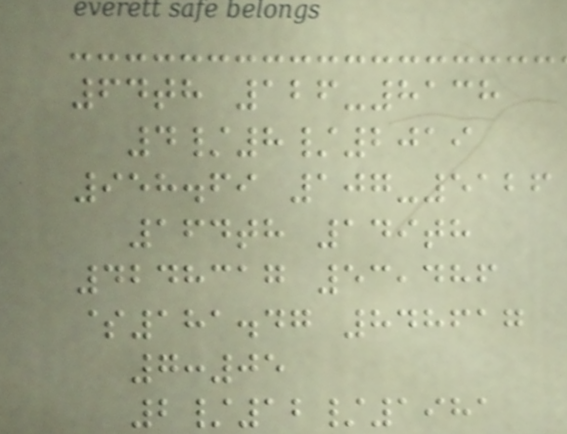64th 126-8138
4/8/2019
958.69 107-5126
164th 149th
4248317 53,486
$181.47 848617
7:05
2/12/1981
